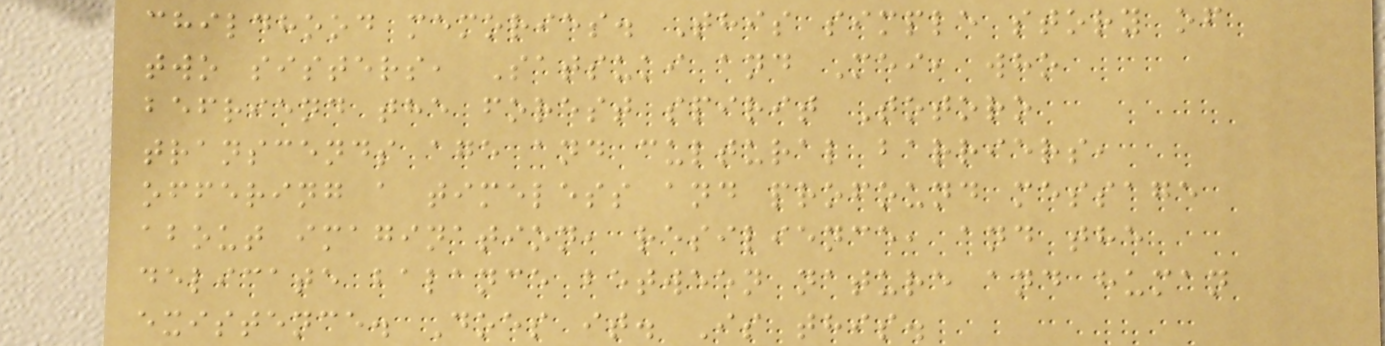childhood memories. This simple story of
two sisters, Satsuki and Mei, who
befriend the forest spirit Totoro
transcends age and cultural barriers,
offering a timeless and profound message
about imagination, resilience, and the
delicate balance between nature and human
existence. Does it. Is this.
